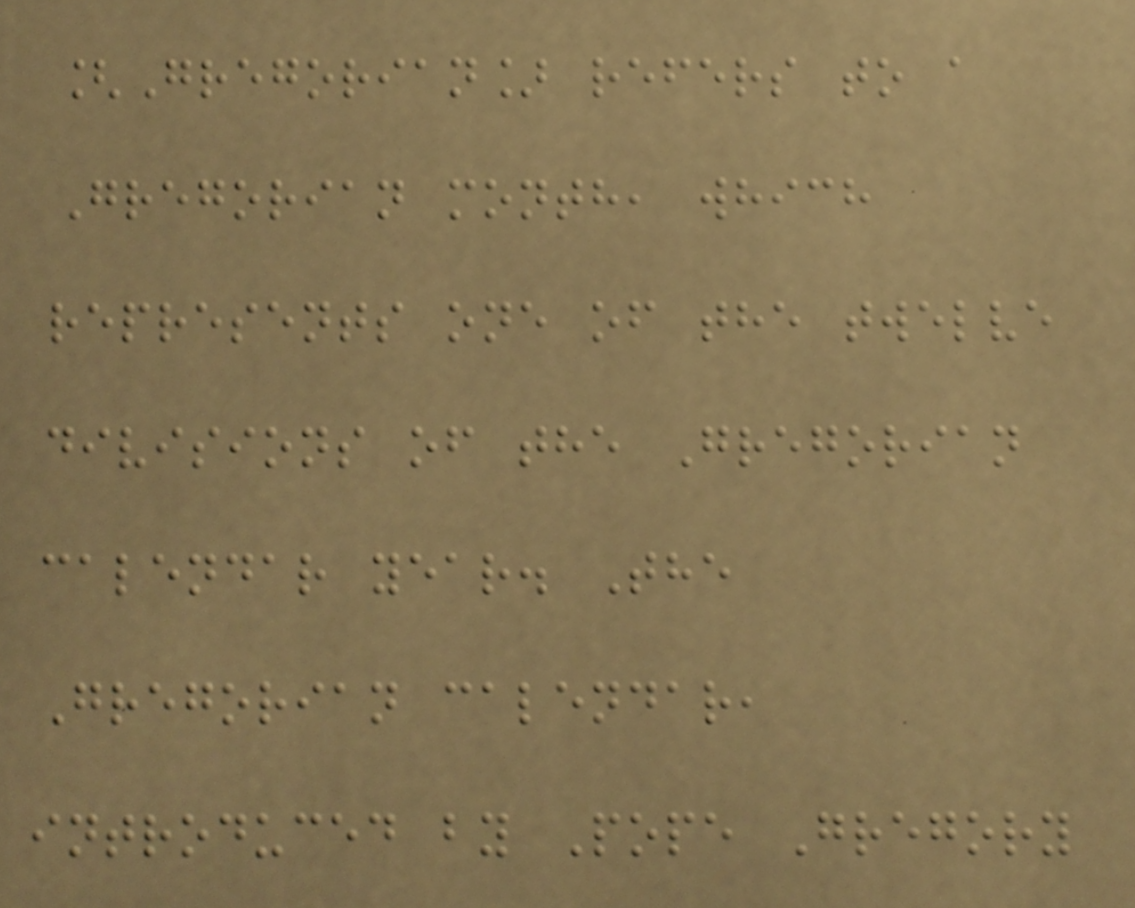[Gregorian] refers to a
Gregorian month, which
represents one of the twelve
divisions of the Gregorian
calendar year. The
Gregorian calendar,
introduced by Pope Gregory
